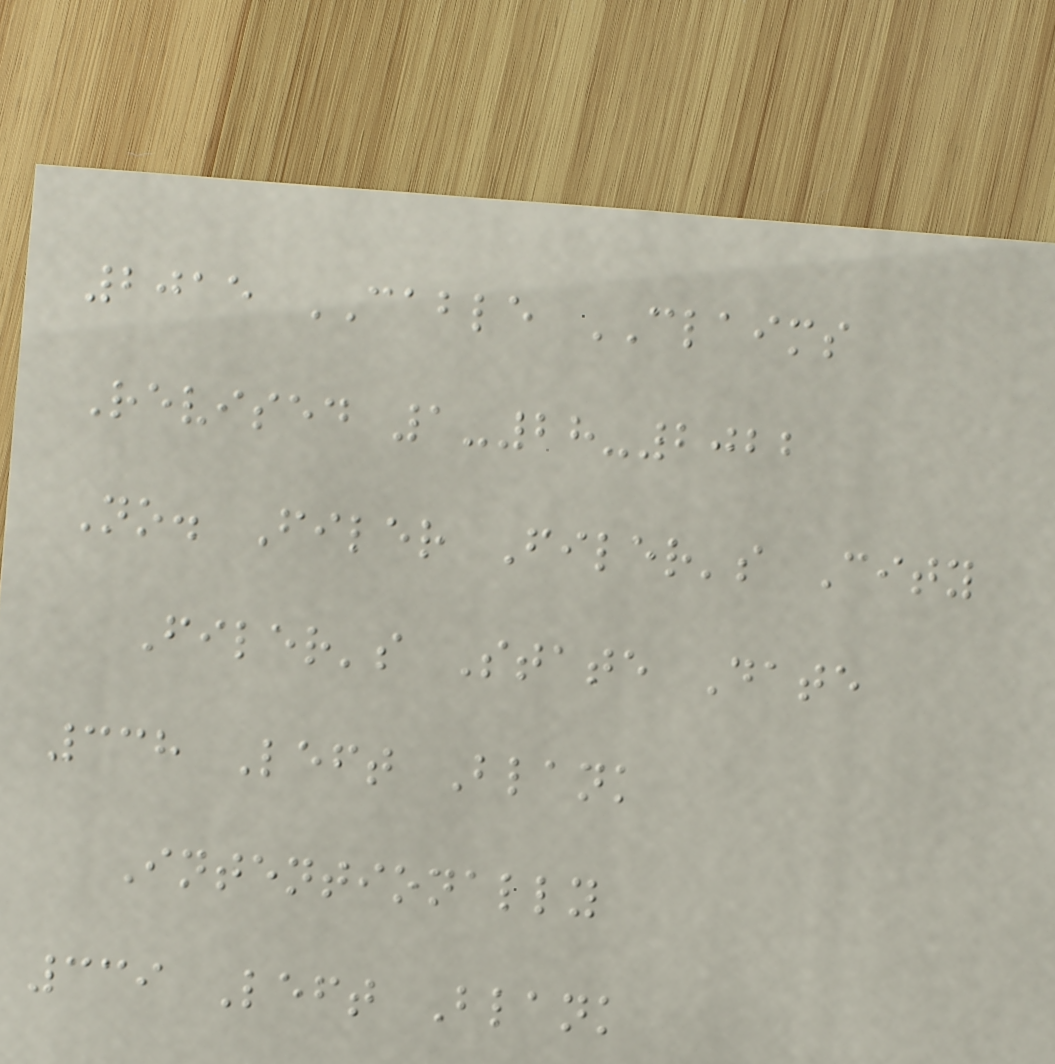2015 CABLE CLAIMS
Revised 1-28-2022
No. Filer Filer's City
Filer's State Date
338 Left Blank
Intentionally
339 Left Blank
